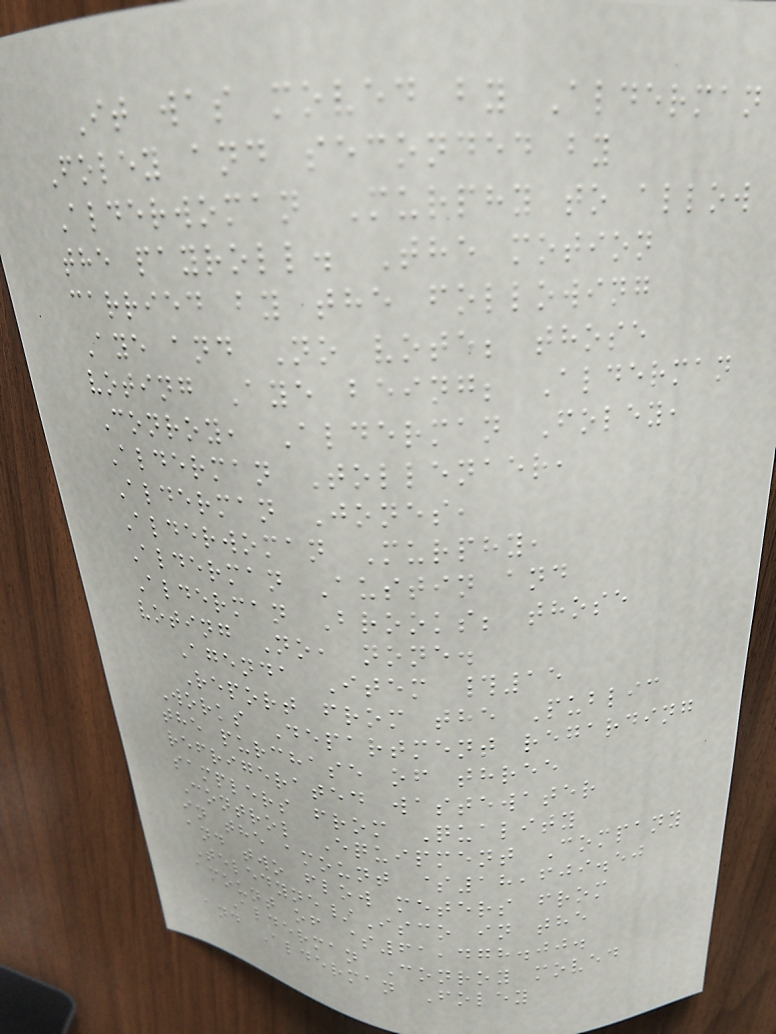It was moved by Alderman
Foley and seconded by
Alderwoman Murphy to allow
the payroll. The motion
carried by the following
Aye and No vote; those
voting Aye being; Alderman
Conroy, Alderman Foley,
Alderman Tollenaer,
Alderman Jones,
Alderwoman Murphy,
Alderman Austin and
Alderman Brooks; those
voting No, none.
Agenda Item #15
Report from the Public
Works Department regarding
the purchase of three
refrigerated wastewater
samplers from Quality
Control Equipment Company
in the amount $18,609.50
and two flow meters from
Teledyne/Isco in the
amount of $61,478.00.
Alderman Conroy moved
and Alderman Foley
